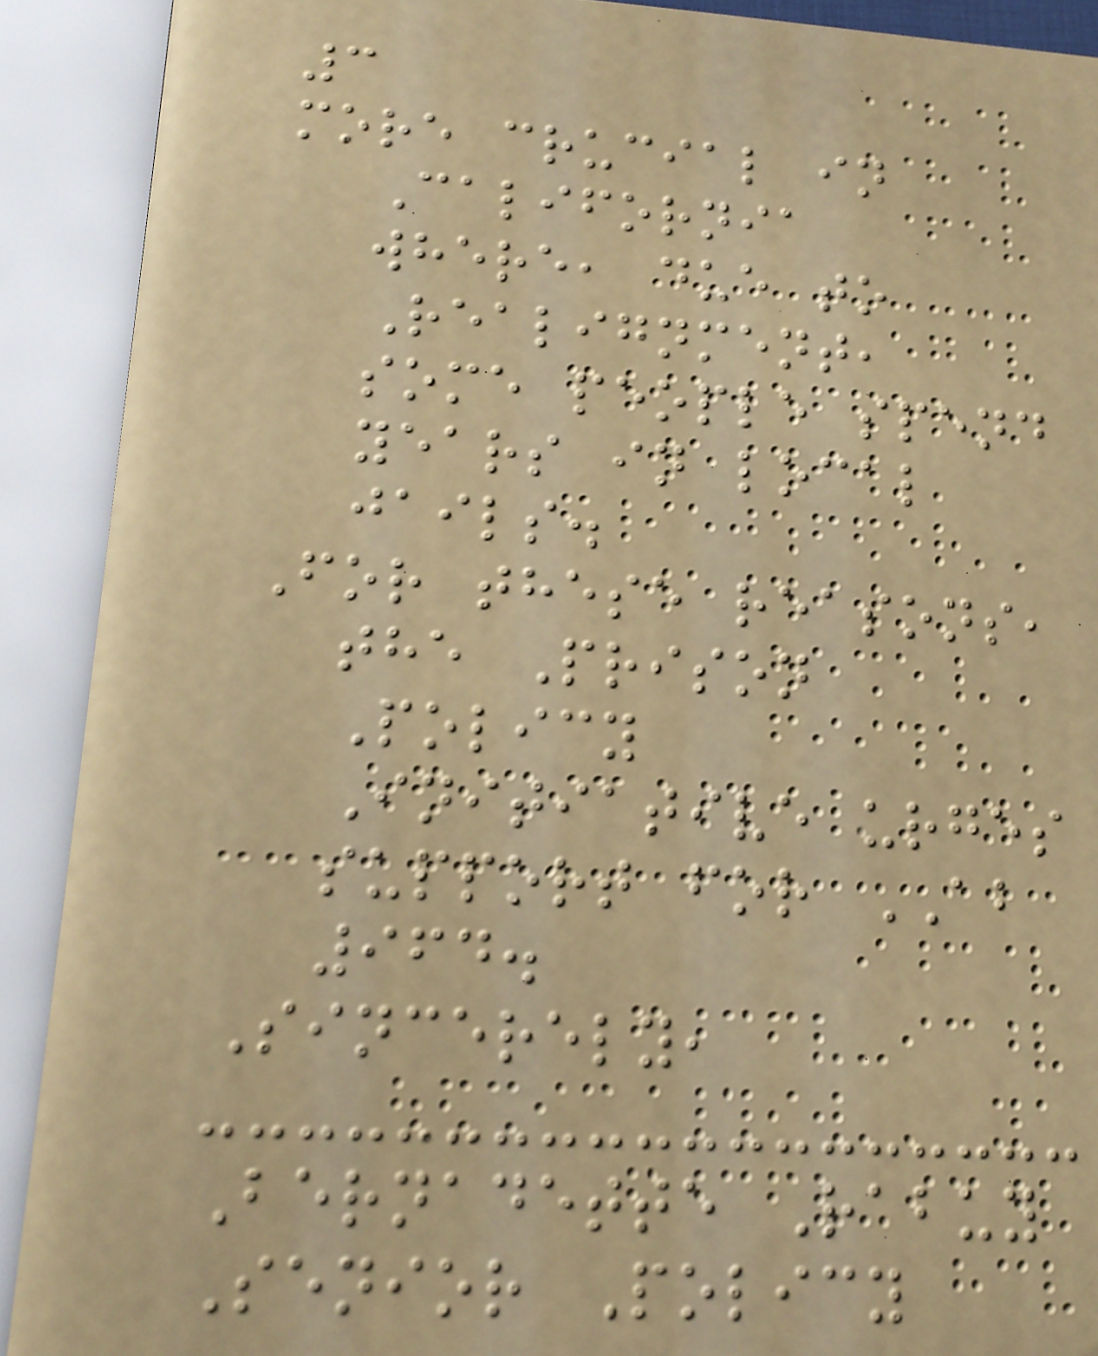3
more crucial in
California
where, due to
Realignment,
some people spend
years in local
jails.
For these reasons,
the Prison
Policy
Initiative urges
support for AB
964.
Sincerely,
Bernadette Rabuy
Senior Policy
